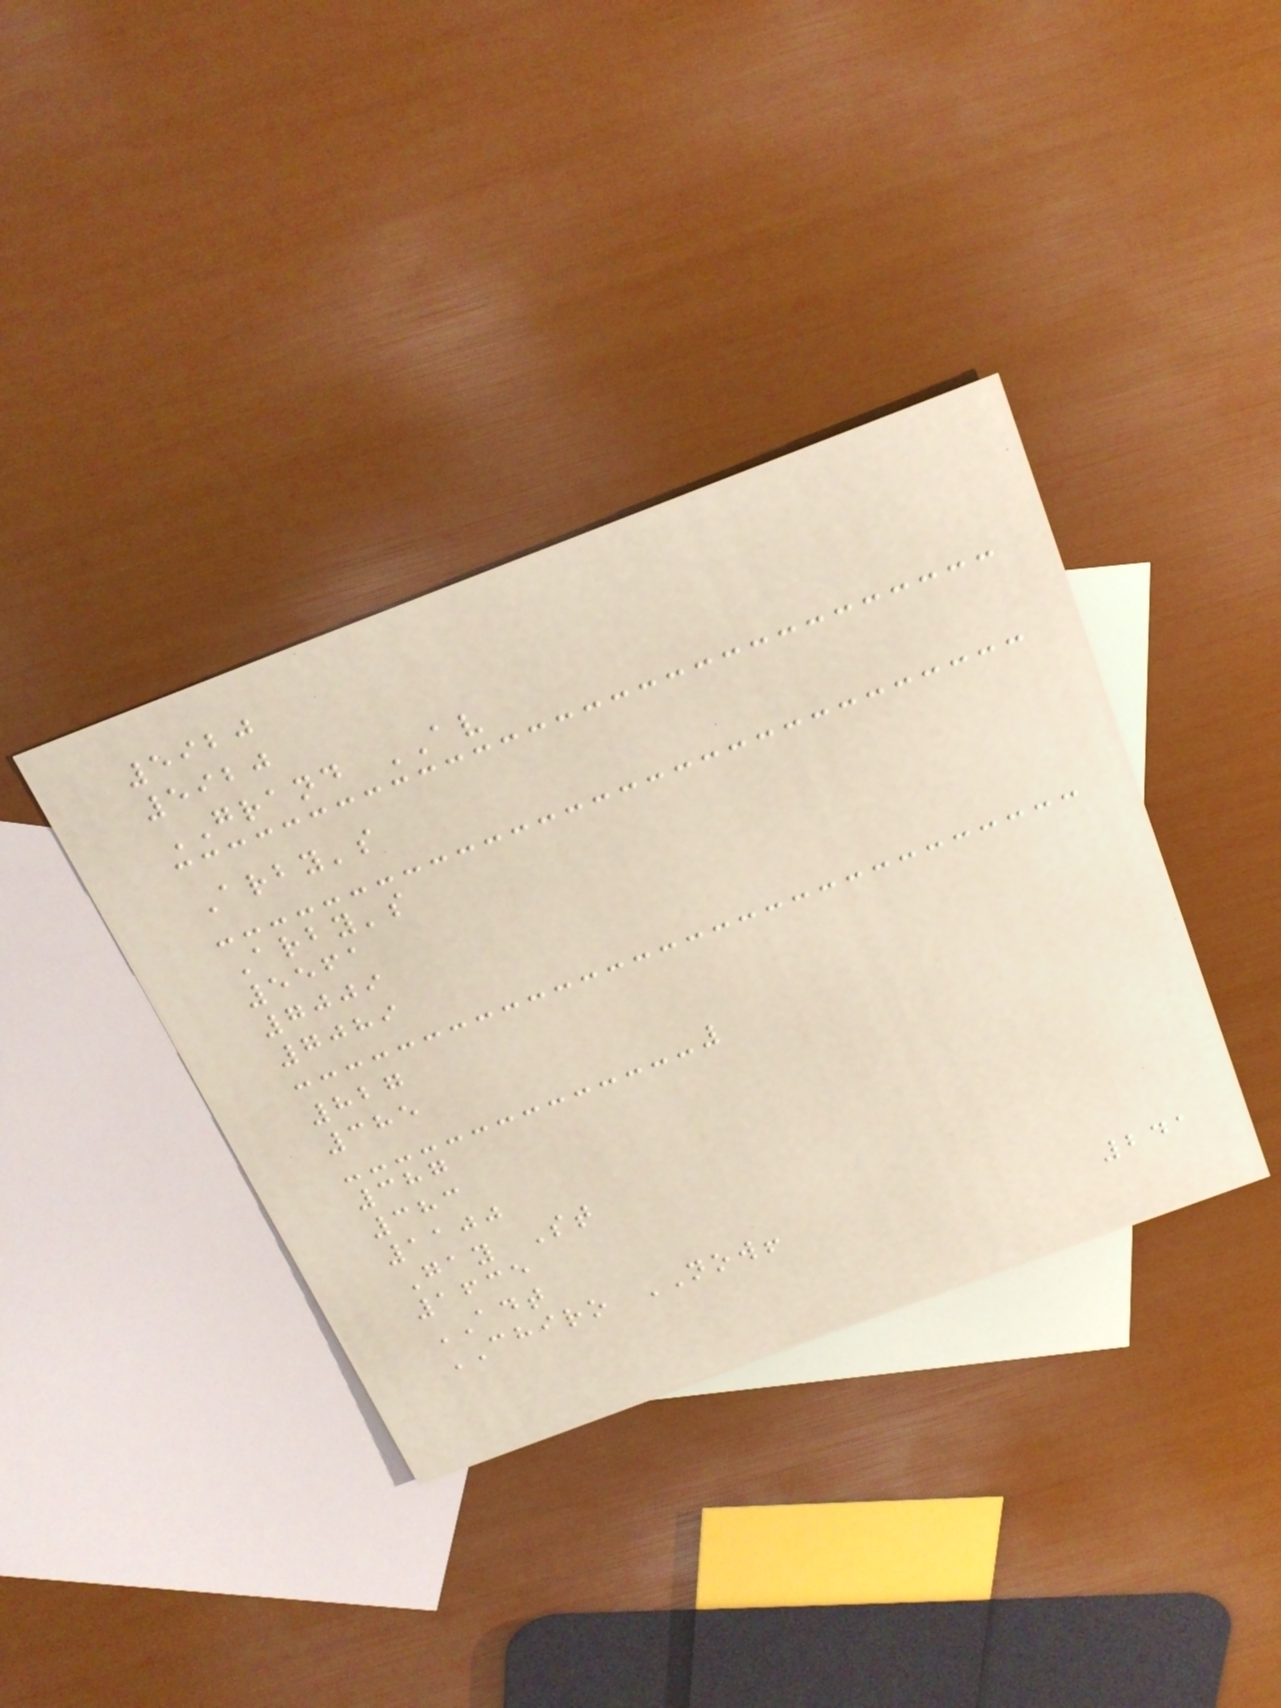5920
5920
GRAND AV
Arby's
Arby's
5561
7009
7089
827
385
387
383
1100
Gay St
1635
ADT
CHIRO NOW!
241
